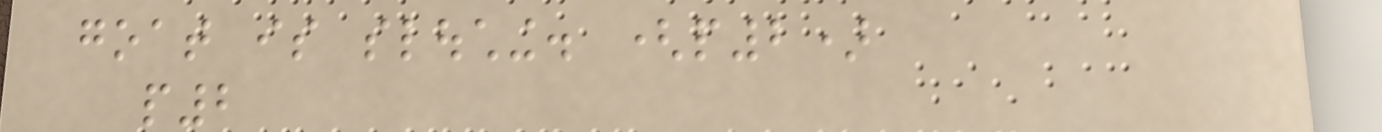goat is slouching. (p2)
p2
